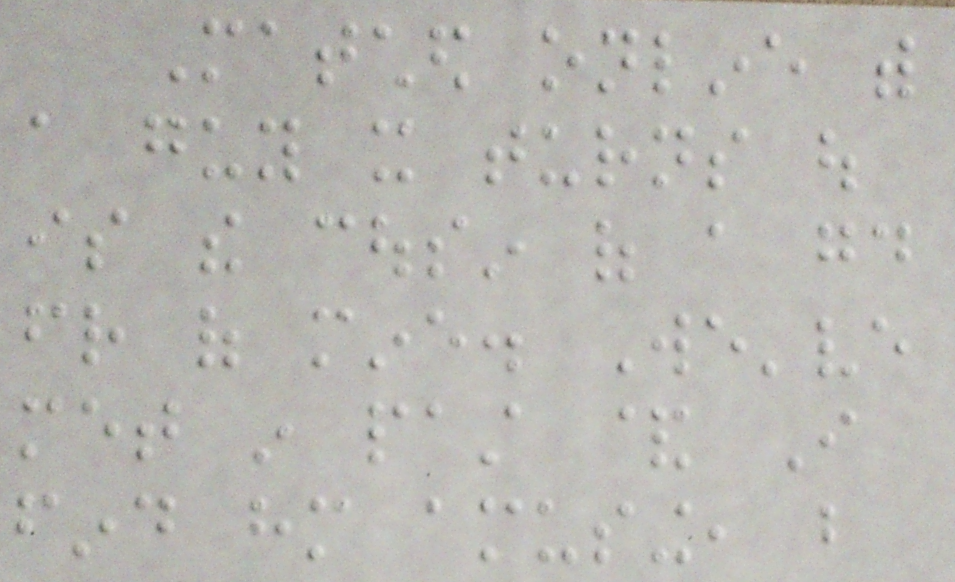Matched online with
a guy it turns out
is the cousin of a good
friend of mine. We've
met in past & I
find him amusing, but
